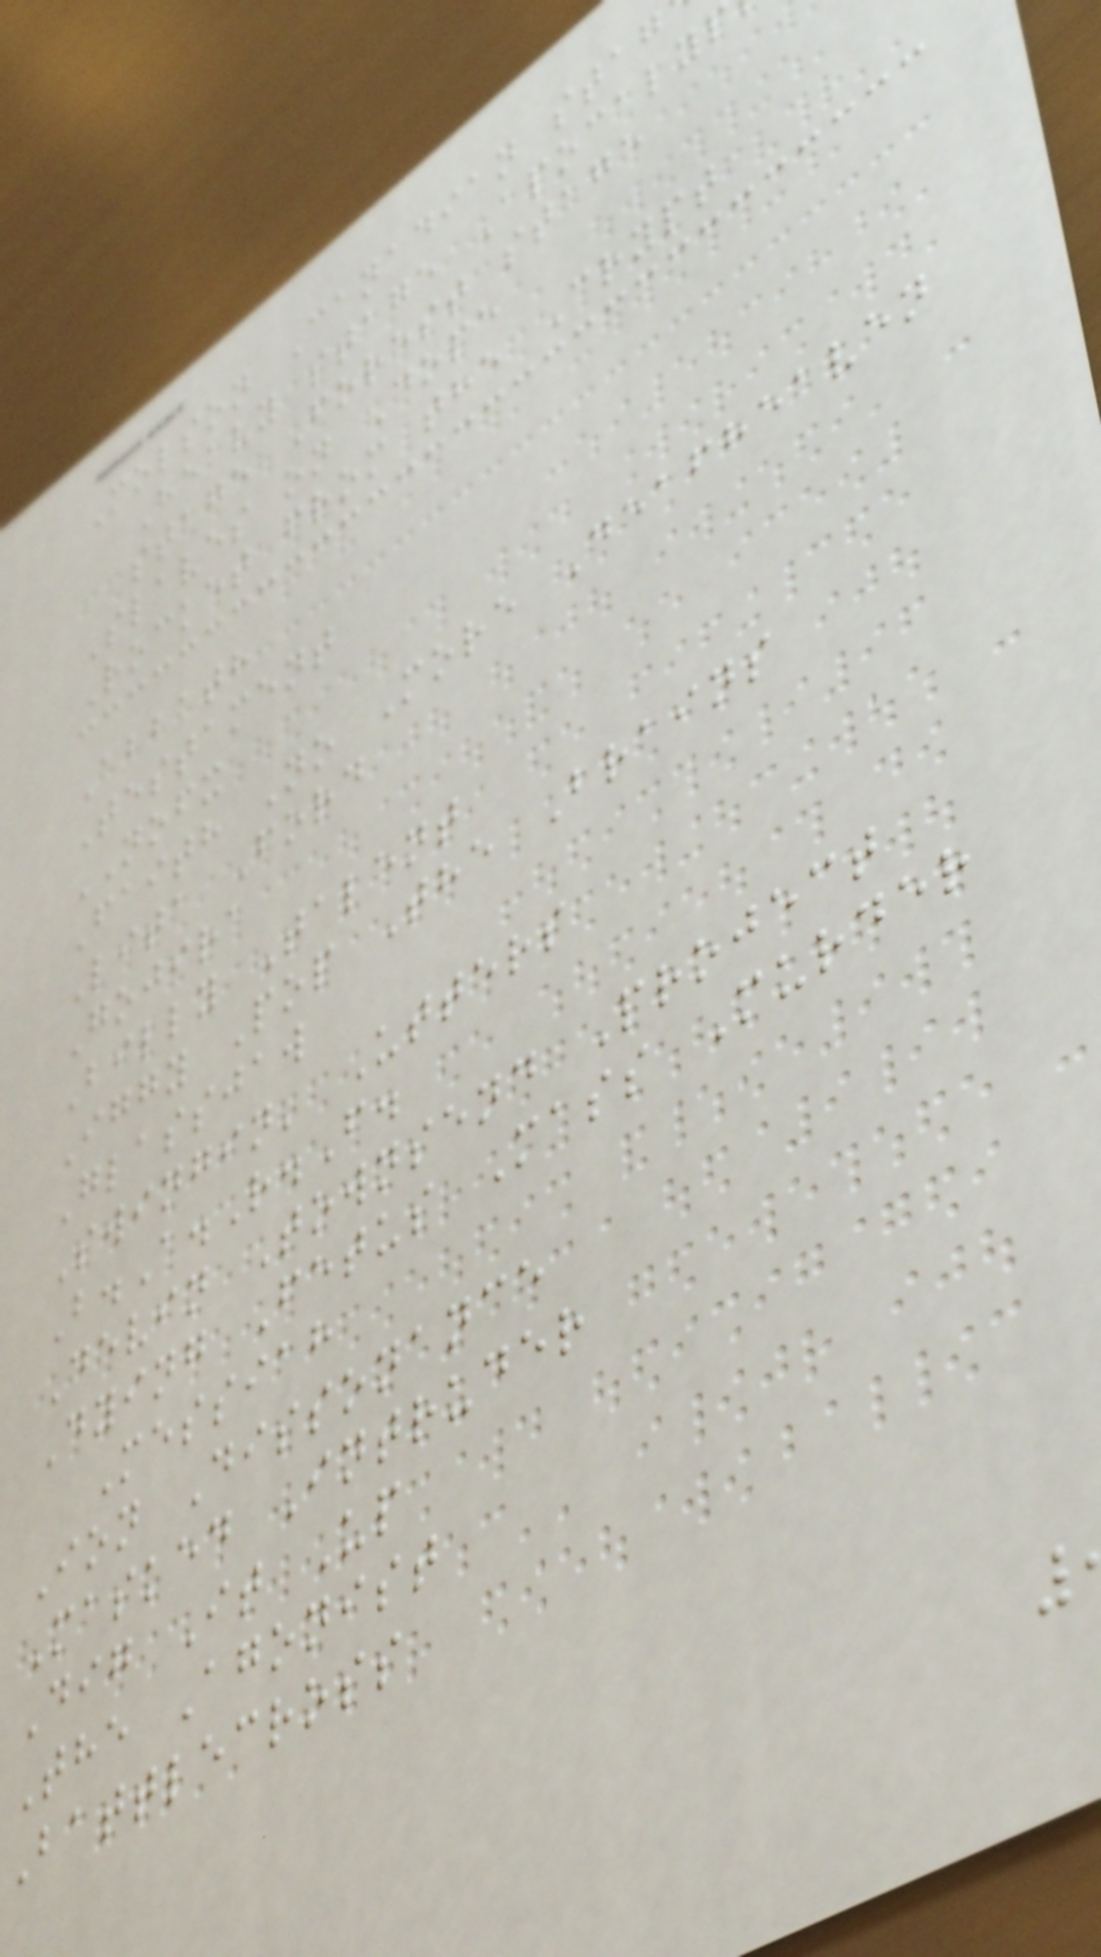Molson Canadian stag
Heavy stage Apocaly
stage Forest stage
Slaves on Dope
Rocket from the Crypt
Abbath
Testament
NOFX
Faith No More Deafheaven
Lita Ford
Gojira
Billy Talent
Iggy Pop The Brains
Glassjaw
Swingin' Utters
B.A.R.F.
Devin Townsend Project
Dying Fetus Mass Murder
Messiah
Ion Dissonance
Masked Intruder
Dig It Up
The Agonist
Battlecross
